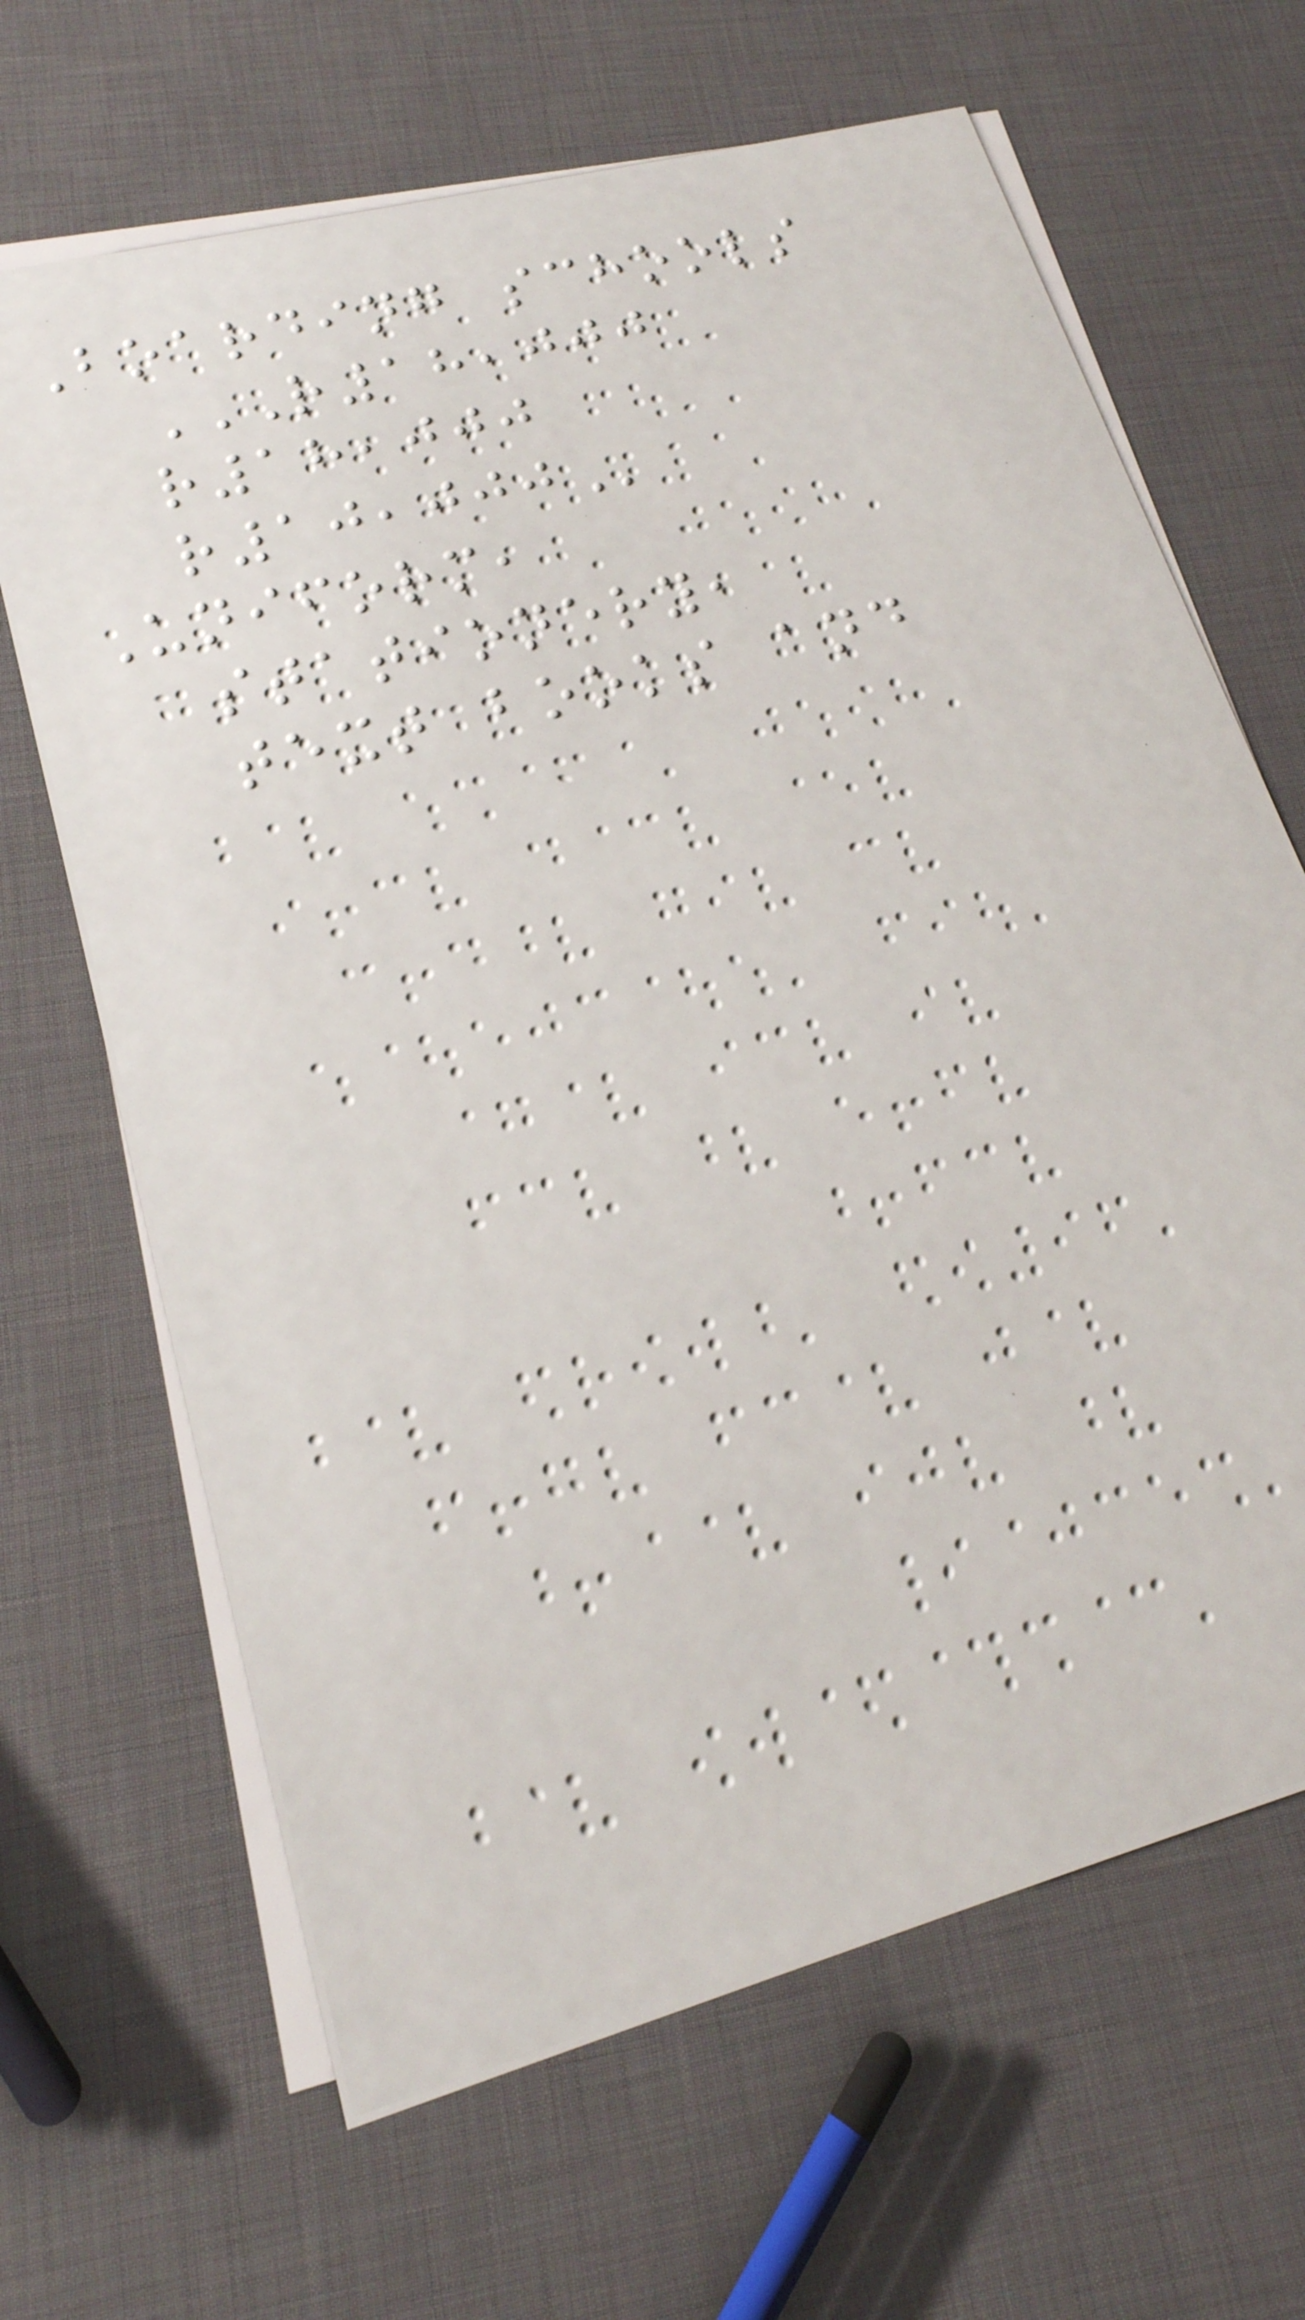Boarding schools
R18,000
R18,000
R10,000
Uniform,
stationery,
text books and
